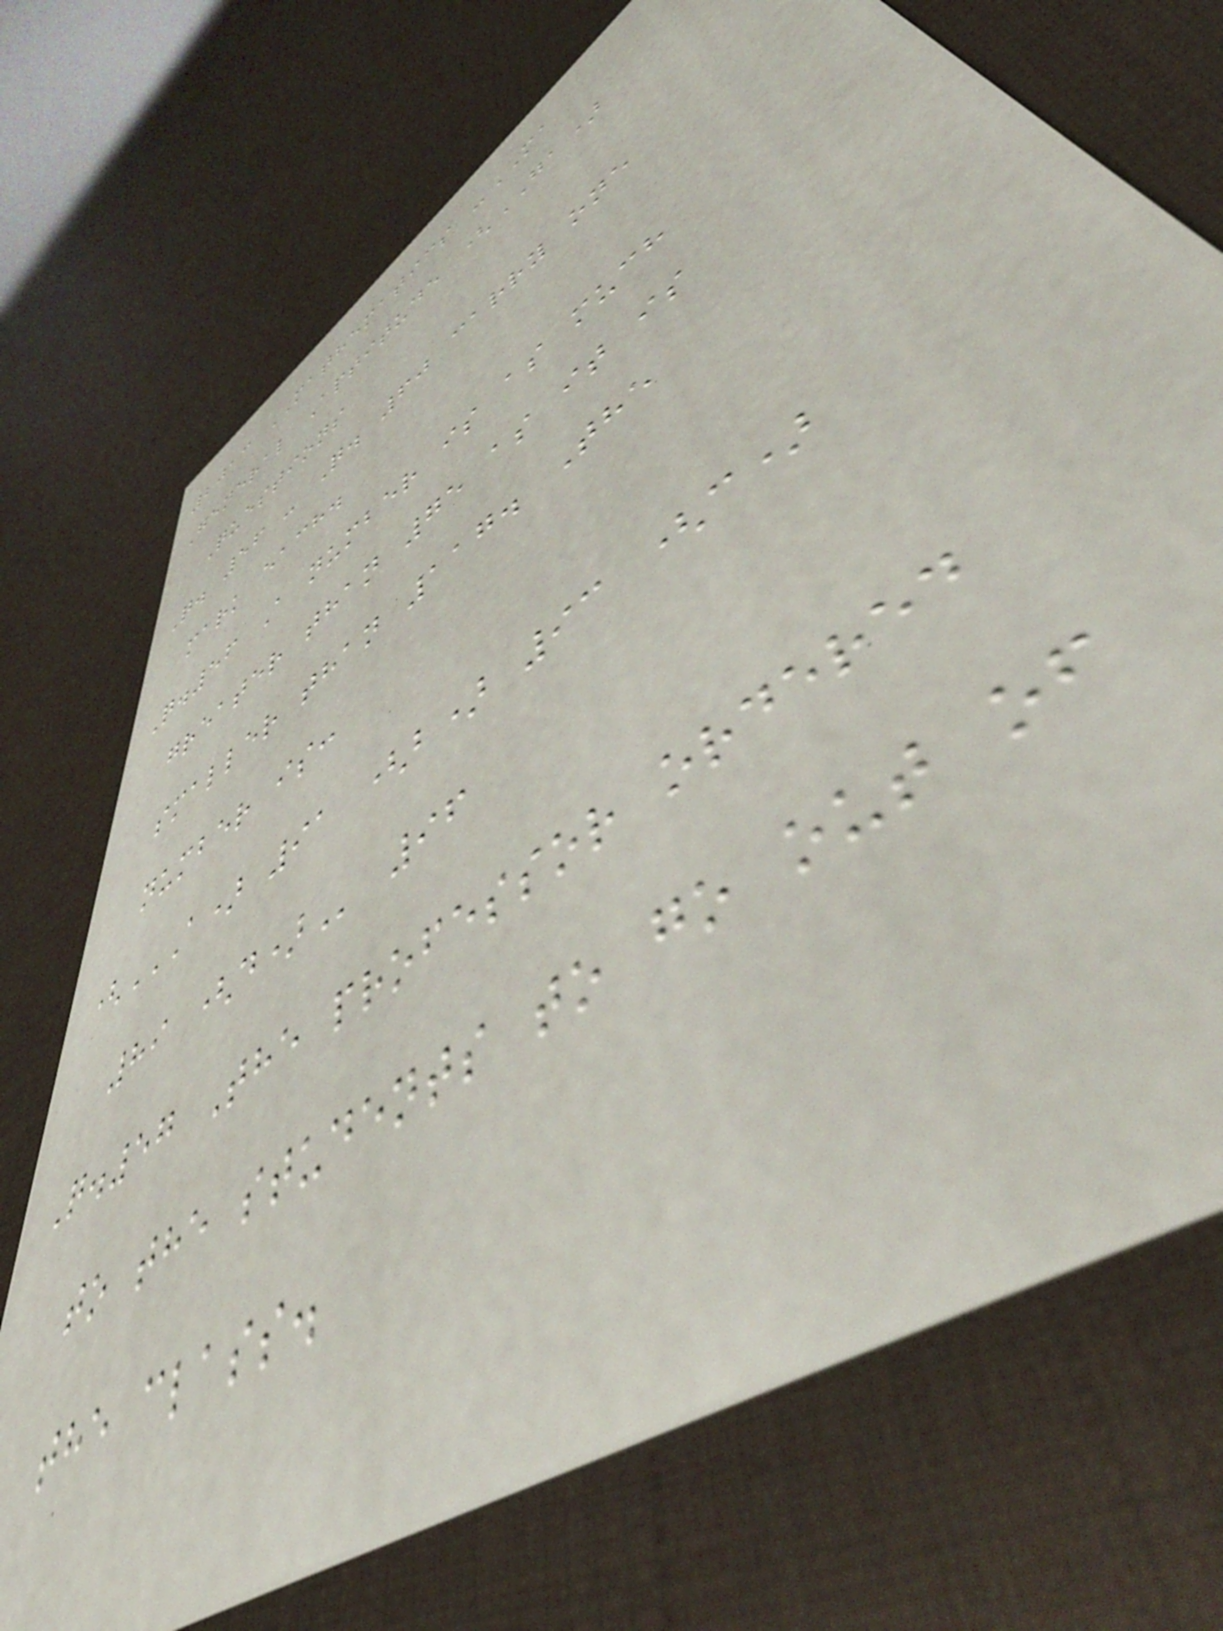2013 MATHEMATICS -MA
General Aptitude (GA)
Questions
Q. 56 - Q. 60 carry one
mark each.
Q.56 A number is as much
greater than 75 as it is
smaller than 117. The
number is:
(A) 91 (B) 93 (C)
89 (D) 96
Q.57 The professor ordered
to the students to go out of
the class.
